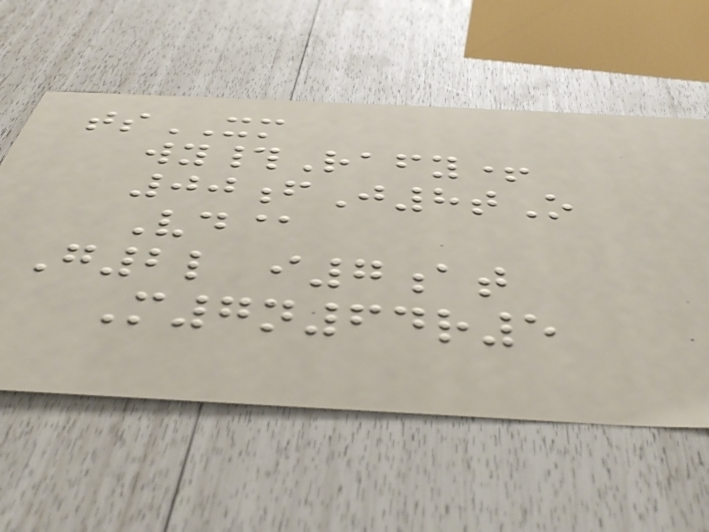tsXM
wy#Rafy+
00fJ8tO
Vd@
G2l i7at
M7n64r5
